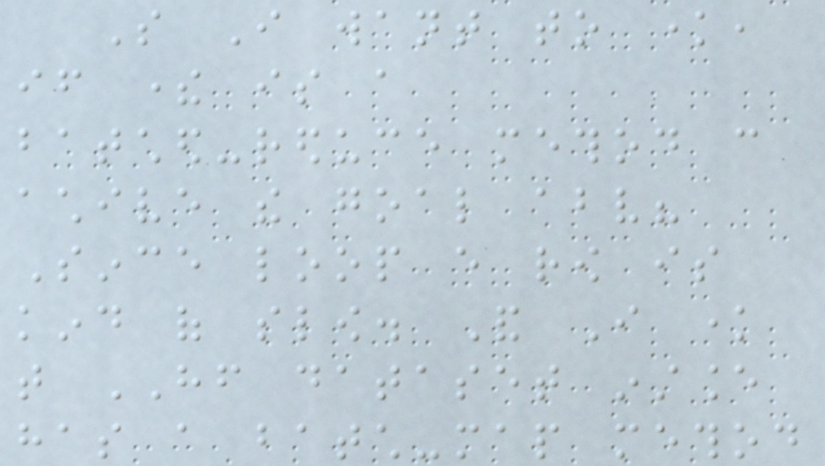So I want to know,
if there is a
batched-reduce method can
achive the goal above?
Since loop every row is
kind of slow. And I know
that HF dataset instance
has a batch-map method
